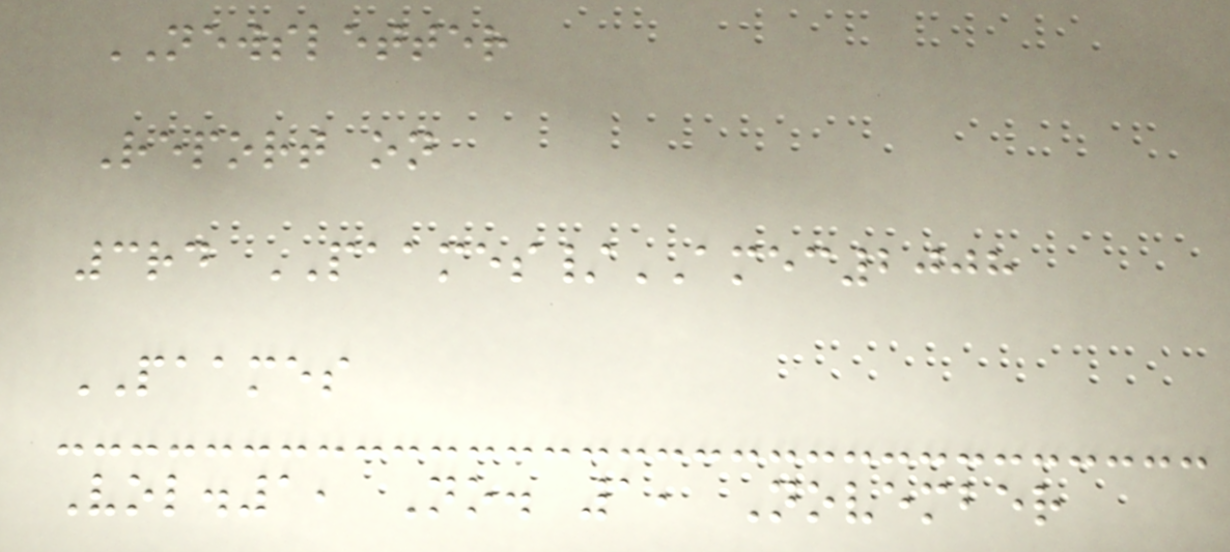NEWSLETTER
Report on
3rd PAAMES/AMEC2008
PAAMES
Vol.1, No. 1, November
